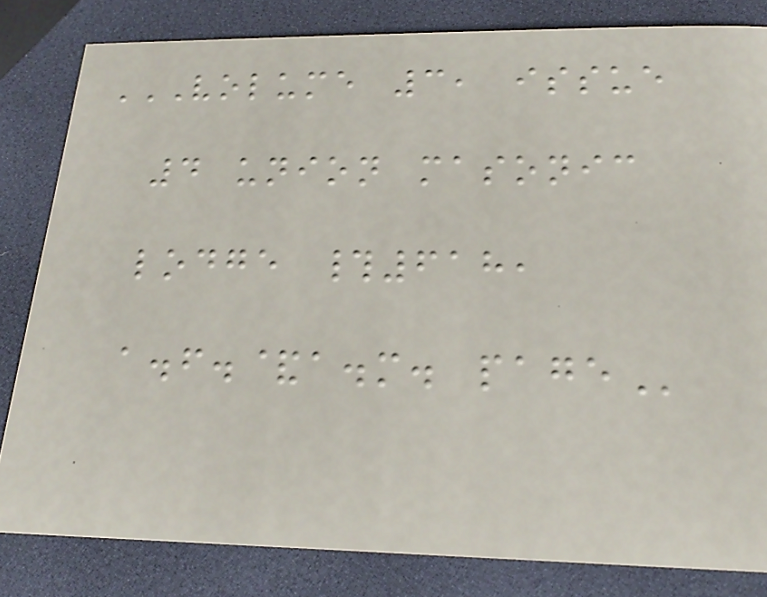VOLUME 3, ISSUE
4 UNION MASONIC
LODGE #618,
A.F.&A.M. PAGE
